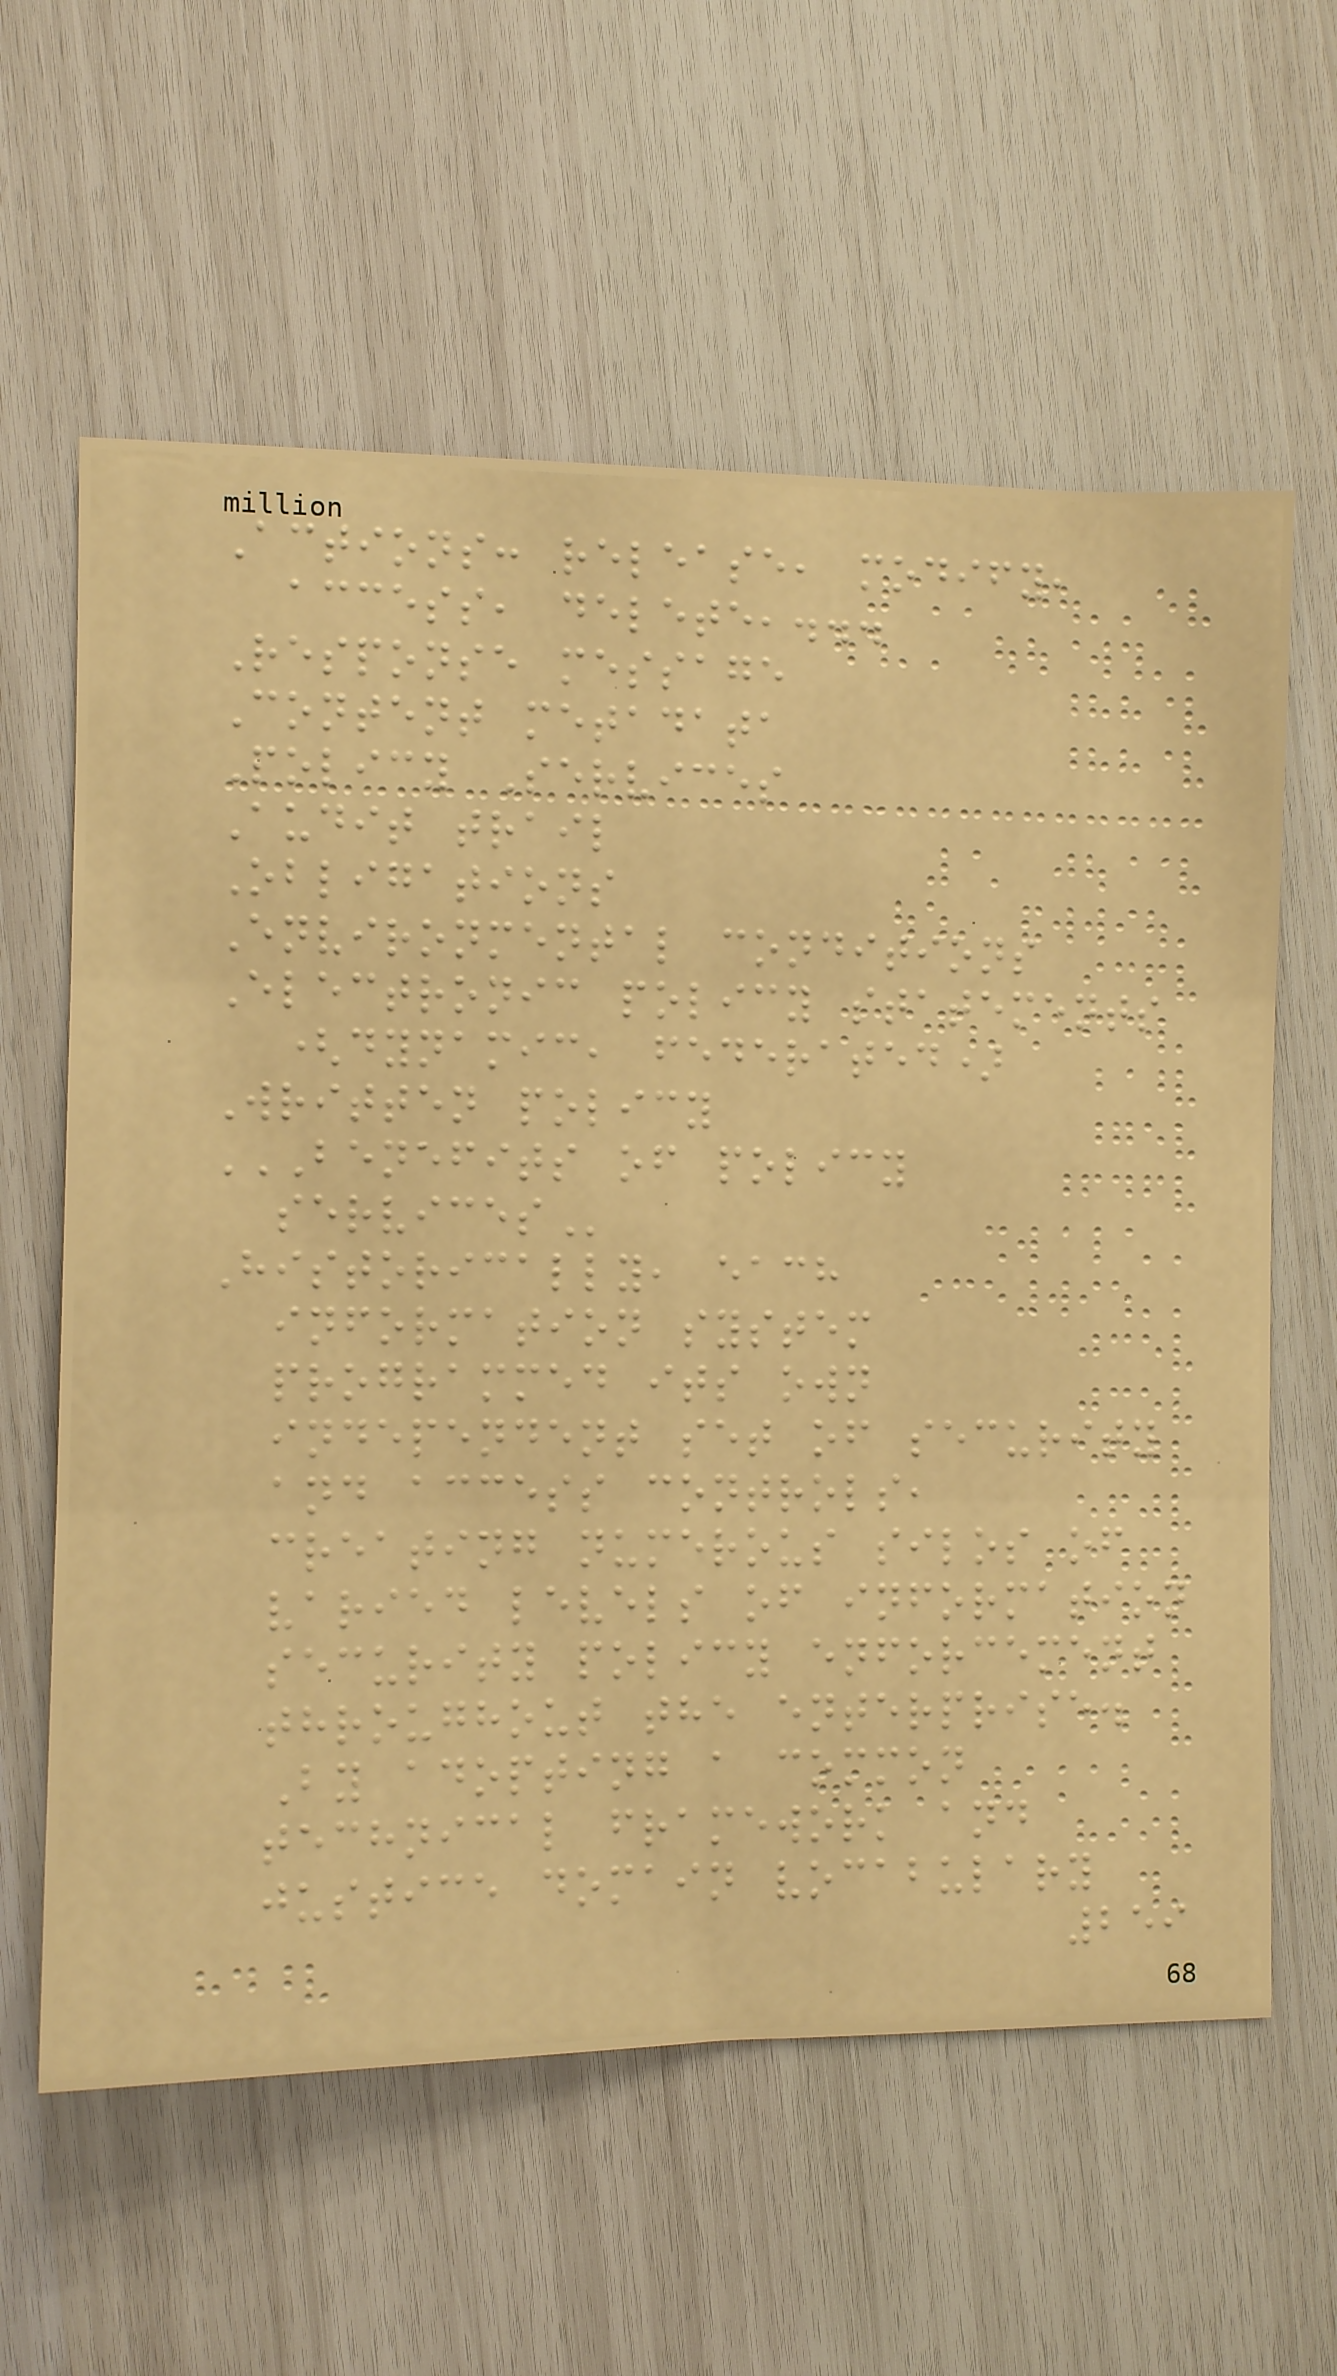Actions: release, modify,
access, delete,...
Response message
Content metadata
Policy Services
Audit trail
Obligations
Environmental conditions
Electronic policy statements
(dynamic, federated)
Written policy
BENEFITS OF POLICY
SERVICES
Historically, each
information system
programmed its own
independent set of security
and access controls,
creating numerous silos of
varied levels of information
security policy enforcement
throughout the enterprise.
By adopting a common
technical framework and
justice domain vocabulary
259
